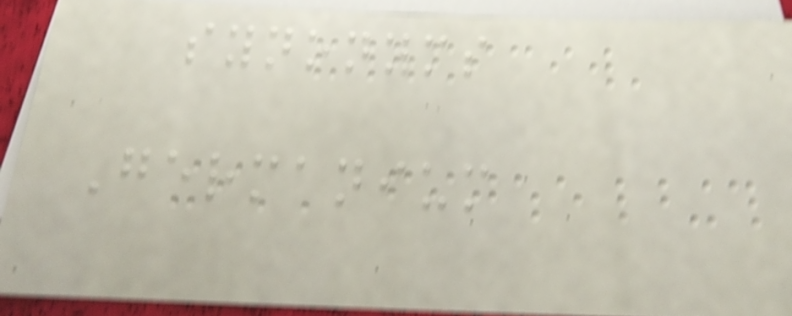synonyms
Germanium
